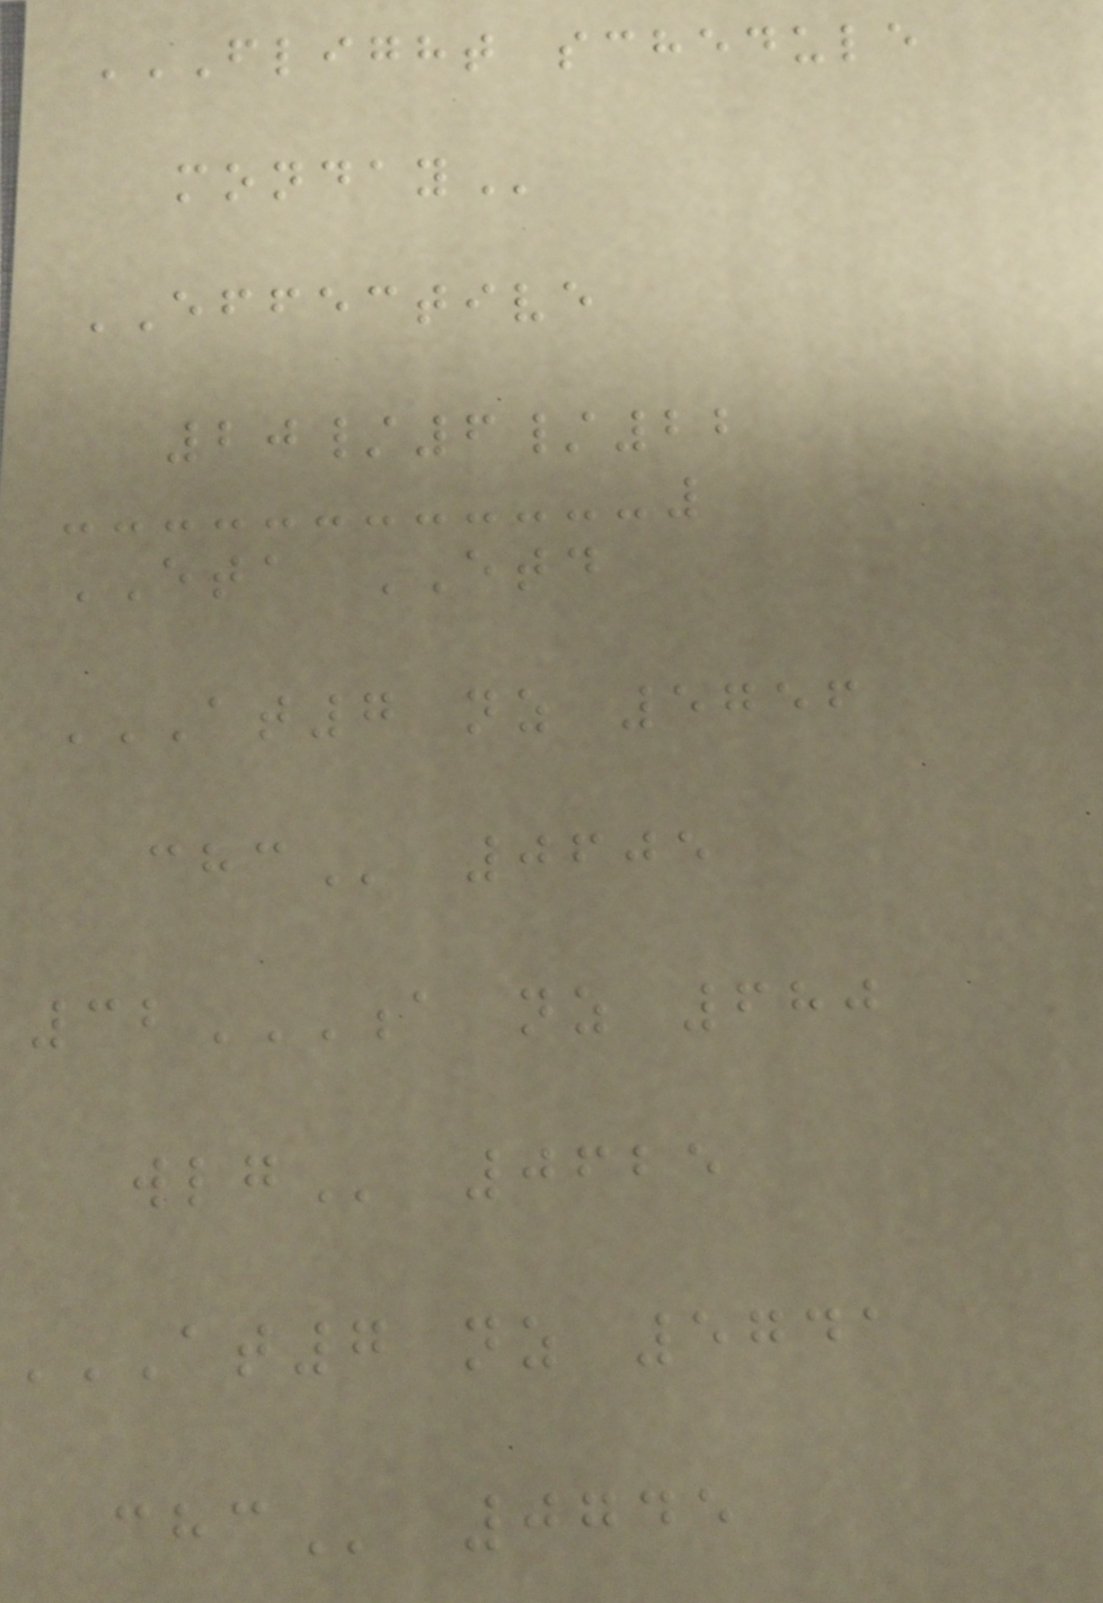FLIGHT SCHEDULE
MONDAY
EFFECTIVE
20/6/22
ETA ETD
AT7 NZ 5756
CHC 0605
32A NZ 680
WLG 0625
AT7 NZ 5741
CHC 0745
